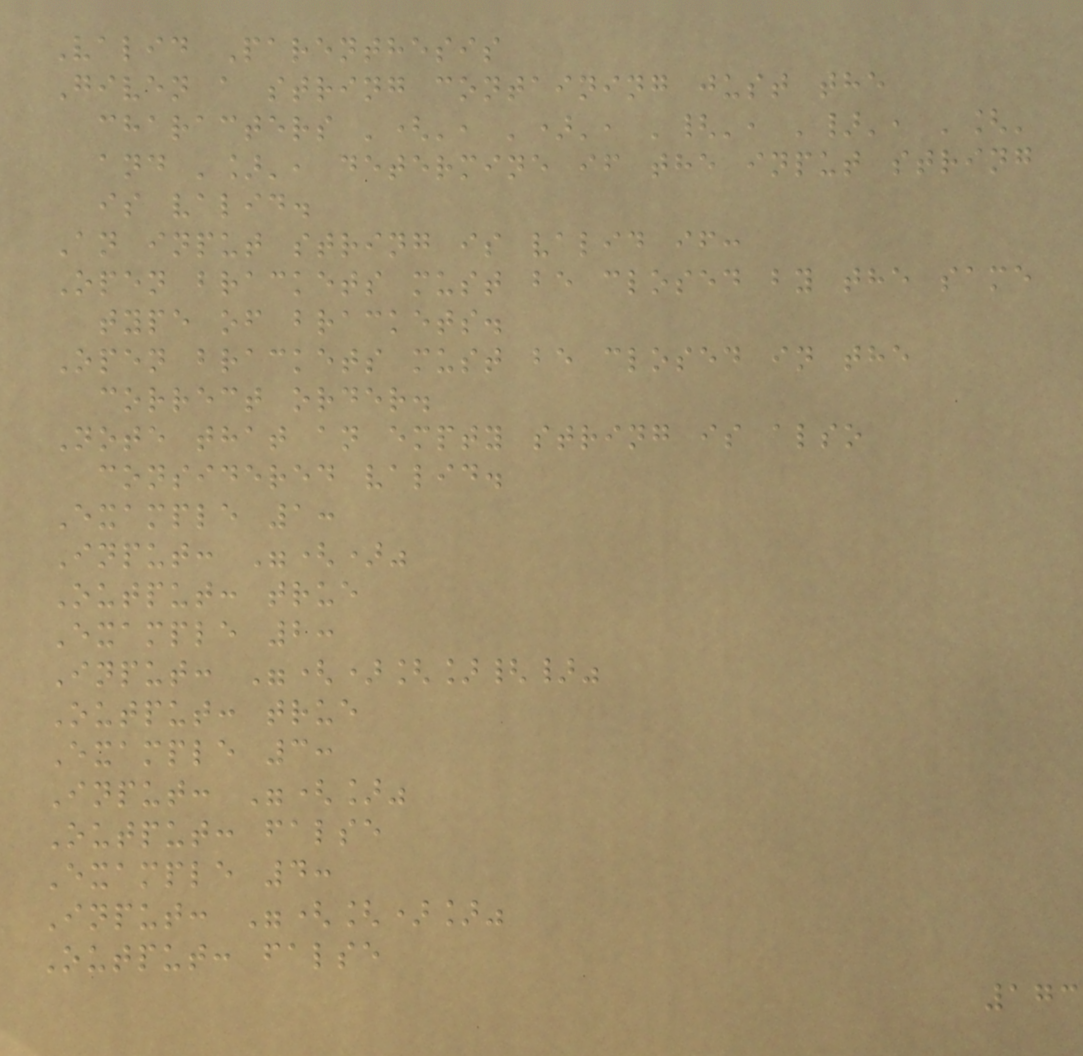Valid Parenthesis
Given a string containing just the
characters '(', ')', '{', '}', '['
and ']', determine if the input string
is valid.
An input string is valid if:
Open brackets must be closed by the same
type of brackets.
Open brackets must be closed in the
correct order.
Note that an empty string is also
considered valid.
Example 1:
Input: "()"
Output: true
Example 2:
Input: "()[]{}"
Output: true
Example 3:
Input: "(]"
Output: false
Example 4:
Input: "([)]"
Output: false
173
